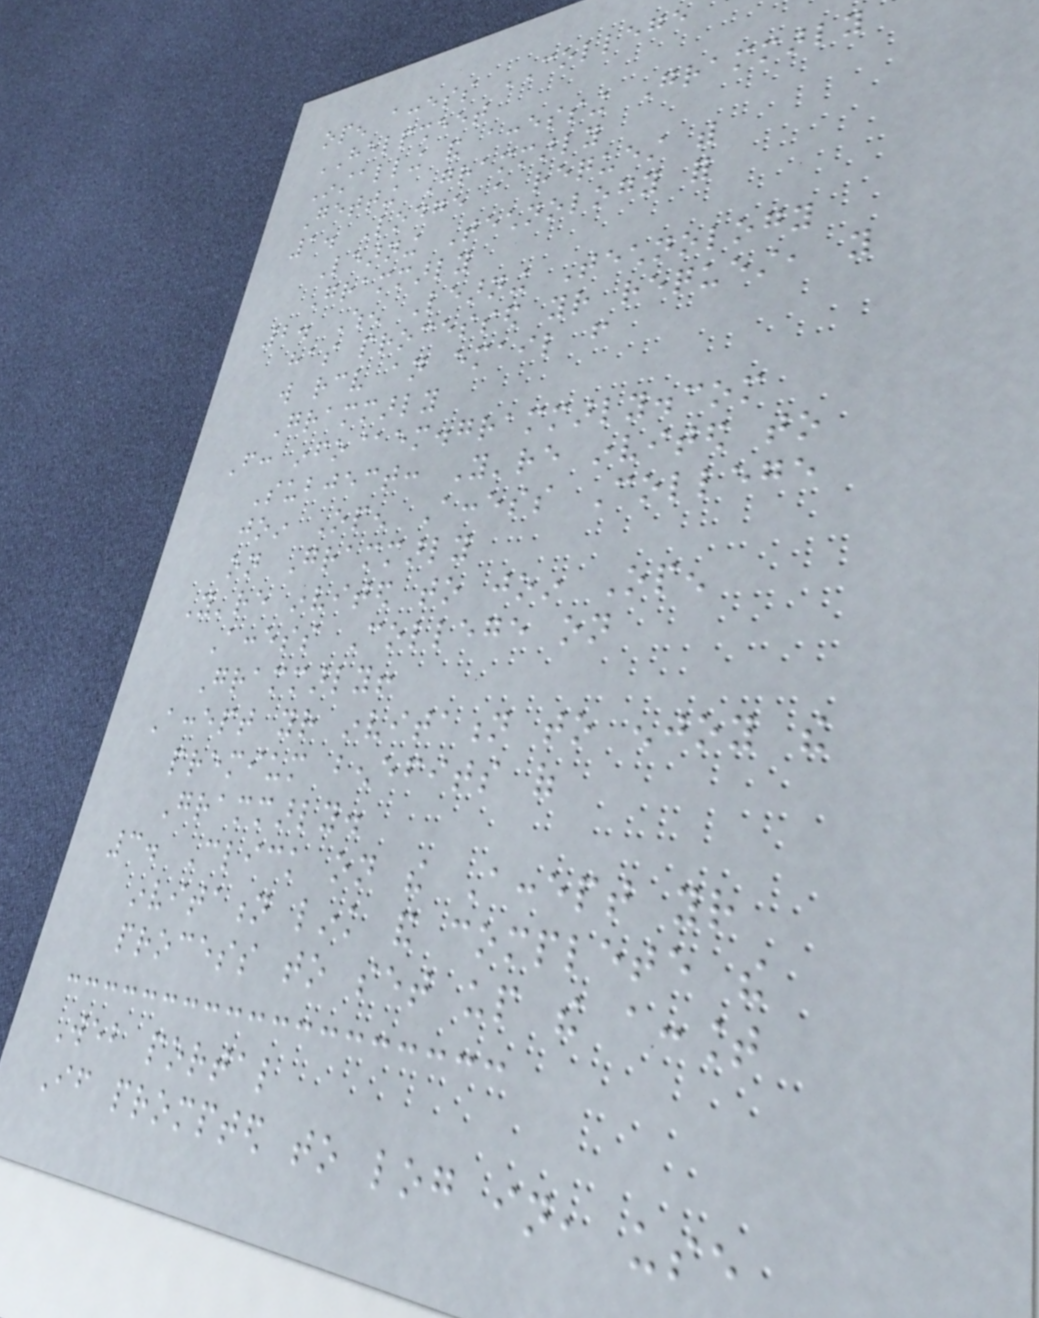open access COLLEGE
HELPSHEET
Installing and accessing Grammarly
Getting Grammarly
1. Lodge a request with
Learning Technology for
Grammarly
2. When Learning Technology
has processed your request, you
will receive an email from
Grammarly
From: info@em.grammarly.com
Subject: You're invited to
join Open Access College
on Grammarly
You're invited to join Open
Access College on
Grammarly!
Accept your invitation to enjoy the
premium benefits of
Grammarly.
3. Click on the Accept your
invitation link and complete the
process to set up the account
Web portal
If prompted to log in, use
